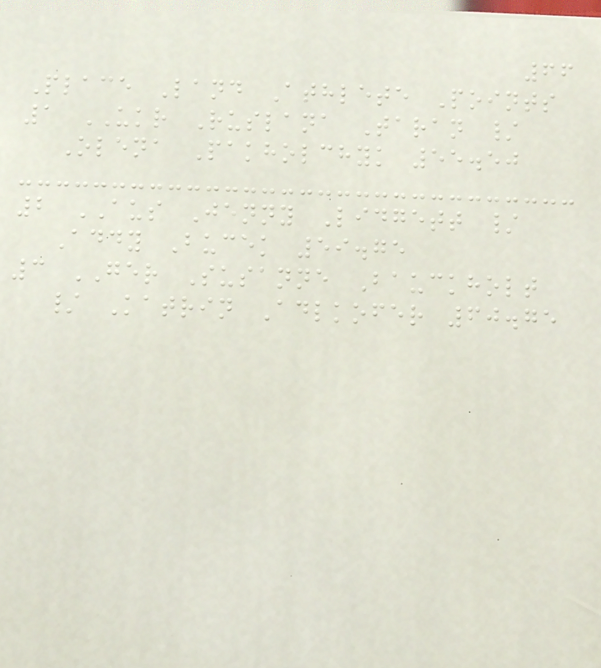66
Place Land Athlete Points
1 UKR Ruslana Taran /
Olena Pakholchyk 55.50
2 AUS Jenny Lidgett /
Addy Bucek 59.75
3 GER Susanne Bauckholt
/ Katrin Adlkofer 60.75
